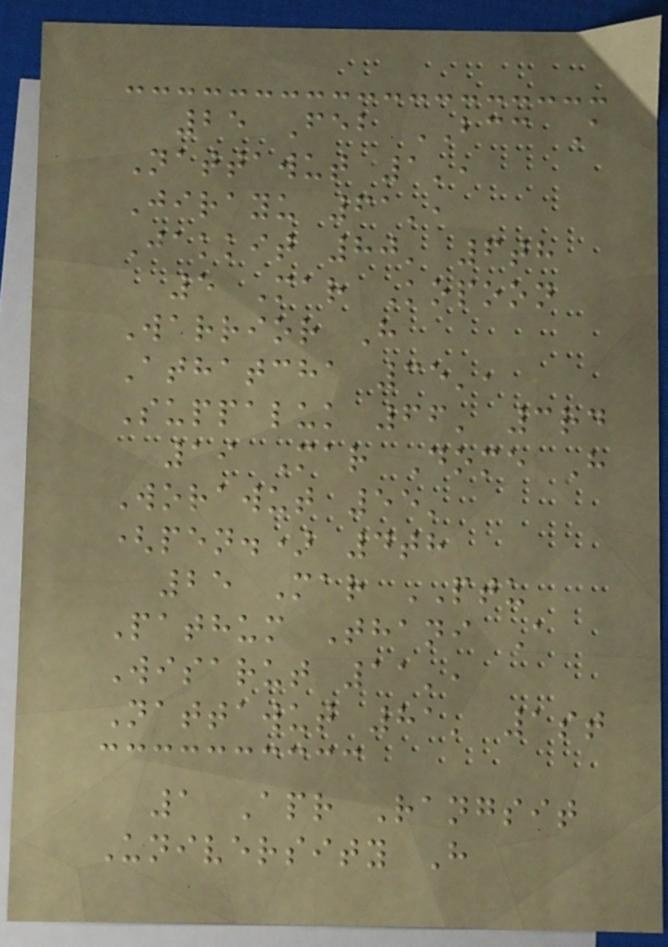25 Feb BCC A
Nattawut 1',
Jirayu 61',
Jakkit 80' 6th
5 Mar Kopoon
Warrior H
Athatcha 35',
Suppaluk 66' 3rd
19 Mar Dome H
Worawut 55'
(pen.) 4th
25 Mar PTU
Pathum Thani A
Wisarut 11',
Nattawut 81' 1st
1 Apr Rangsit
University H
